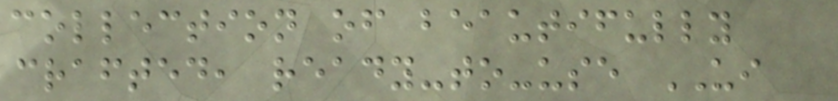collection of beautifully
crafted, ready-to-use UI
